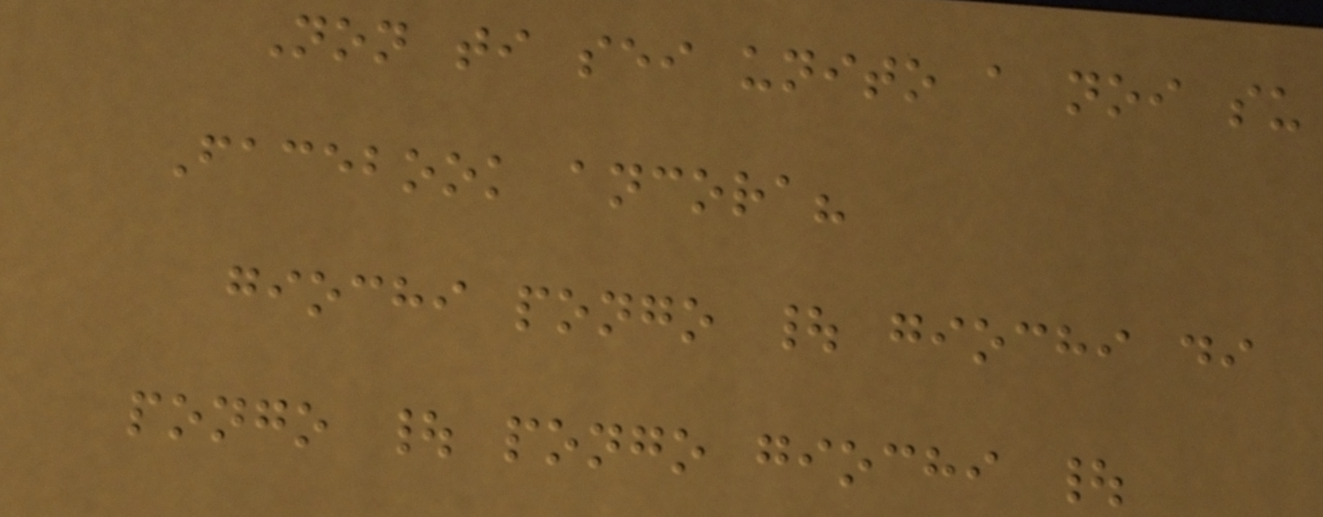Non ti sei unito a noi su
Facebook ancora?
giochi pongo | giochi di
pongo | pongo giochi |
